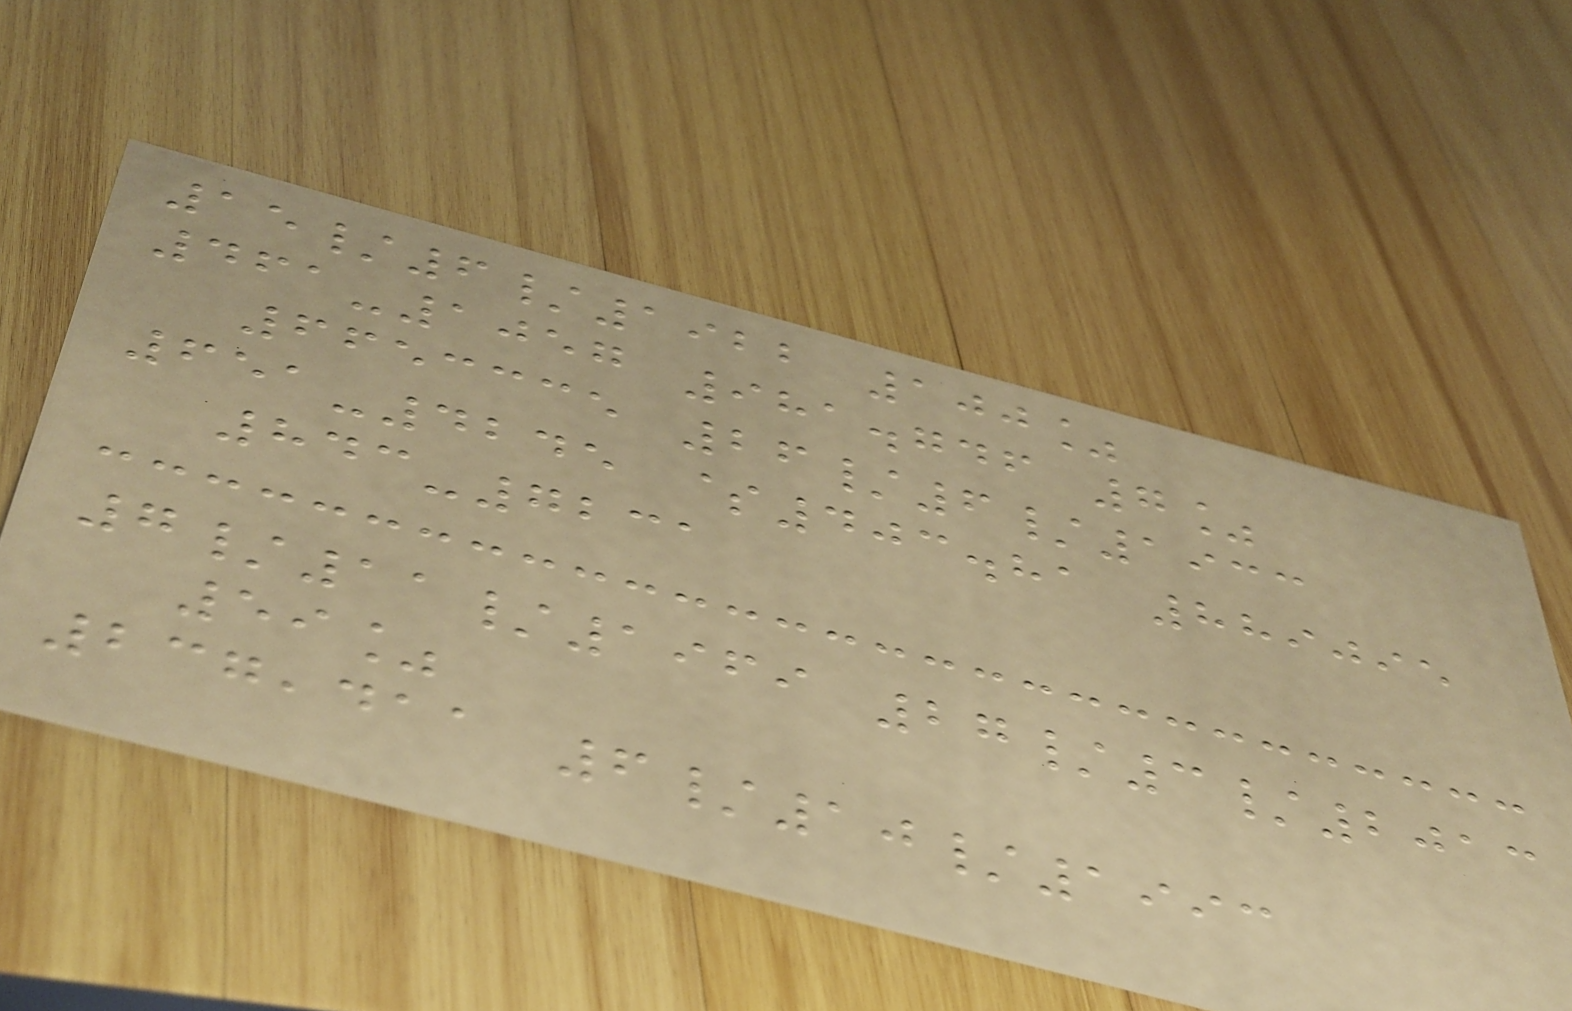15/6/1922 100%
461-1057 981.746 7%
6653335 26/6/1933
651-4245 $403.81 889095
843-7231
7/11/1969 27/3/2013
59%
237,411 6/10/1993
